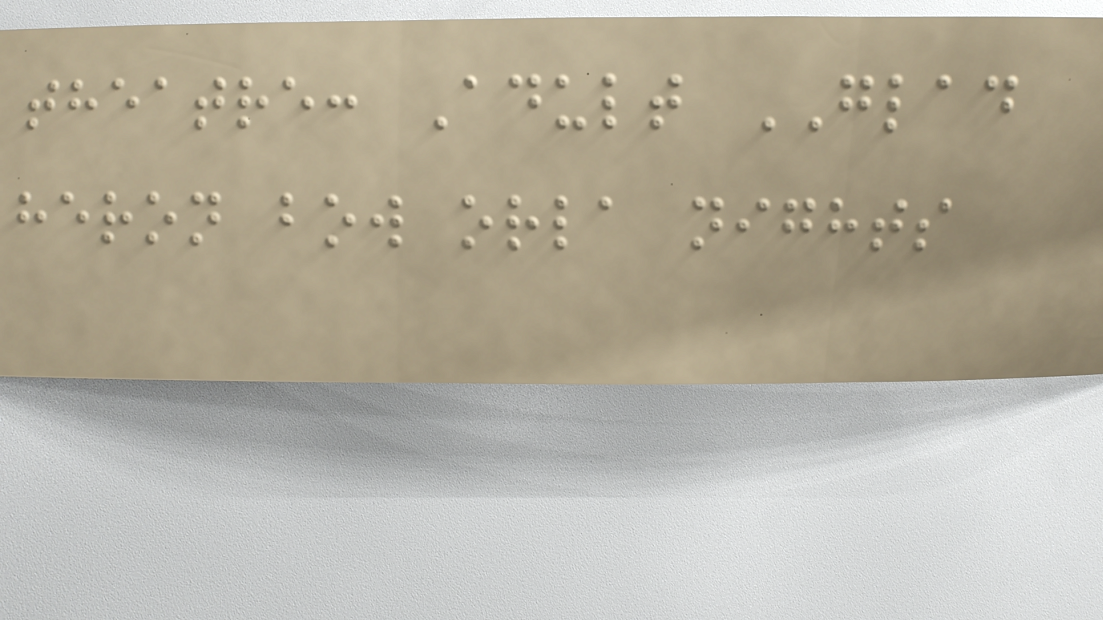theatre: Adult GLAD
heron bow orla nights
